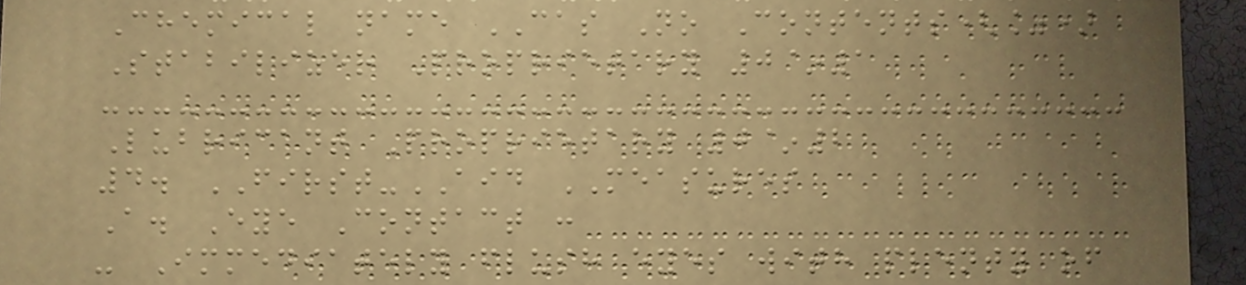Chemical name CAS No Contents(%)
Stabilizer Proprietary 0~1
Lubricant Proprietary 0~2
4. FIRST-AID MEASURES
A. Eye Contact :
- Immediately flush eyes with plenty of
